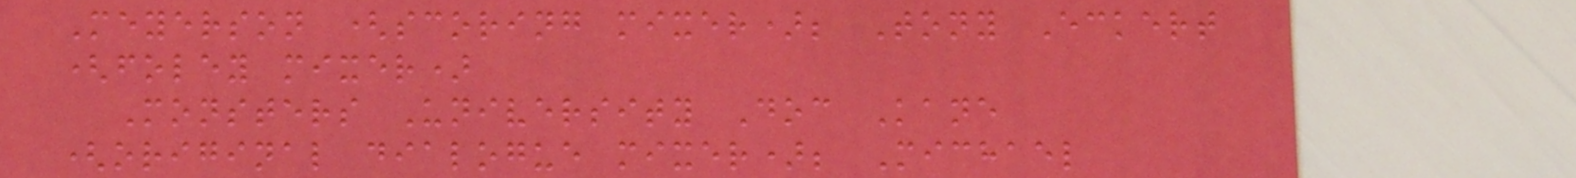Meyerson (scoring mixer); Tony Eckert
(foley mixer)
Monsters University Doc Kane
(original dialogue mixer); Michael
